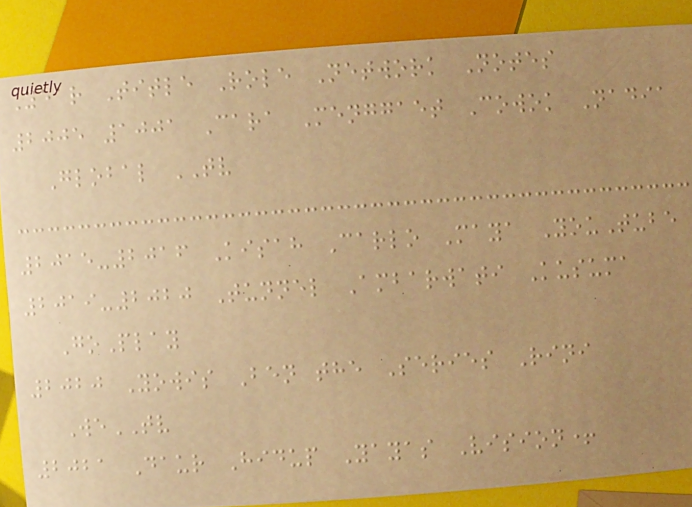Year Title Role Network Notes
2005 1001 Cara Menggaet Cowok Nadia
Global TV
2015-2016 Kisah Carlo Maya YouTube
2019-2020 Tunnel Ambarwati Kusuma
GoPlay
2020 Yowis Ben the Series Rini
WeTV
2021 Daur Hidup Yayas Vision+
